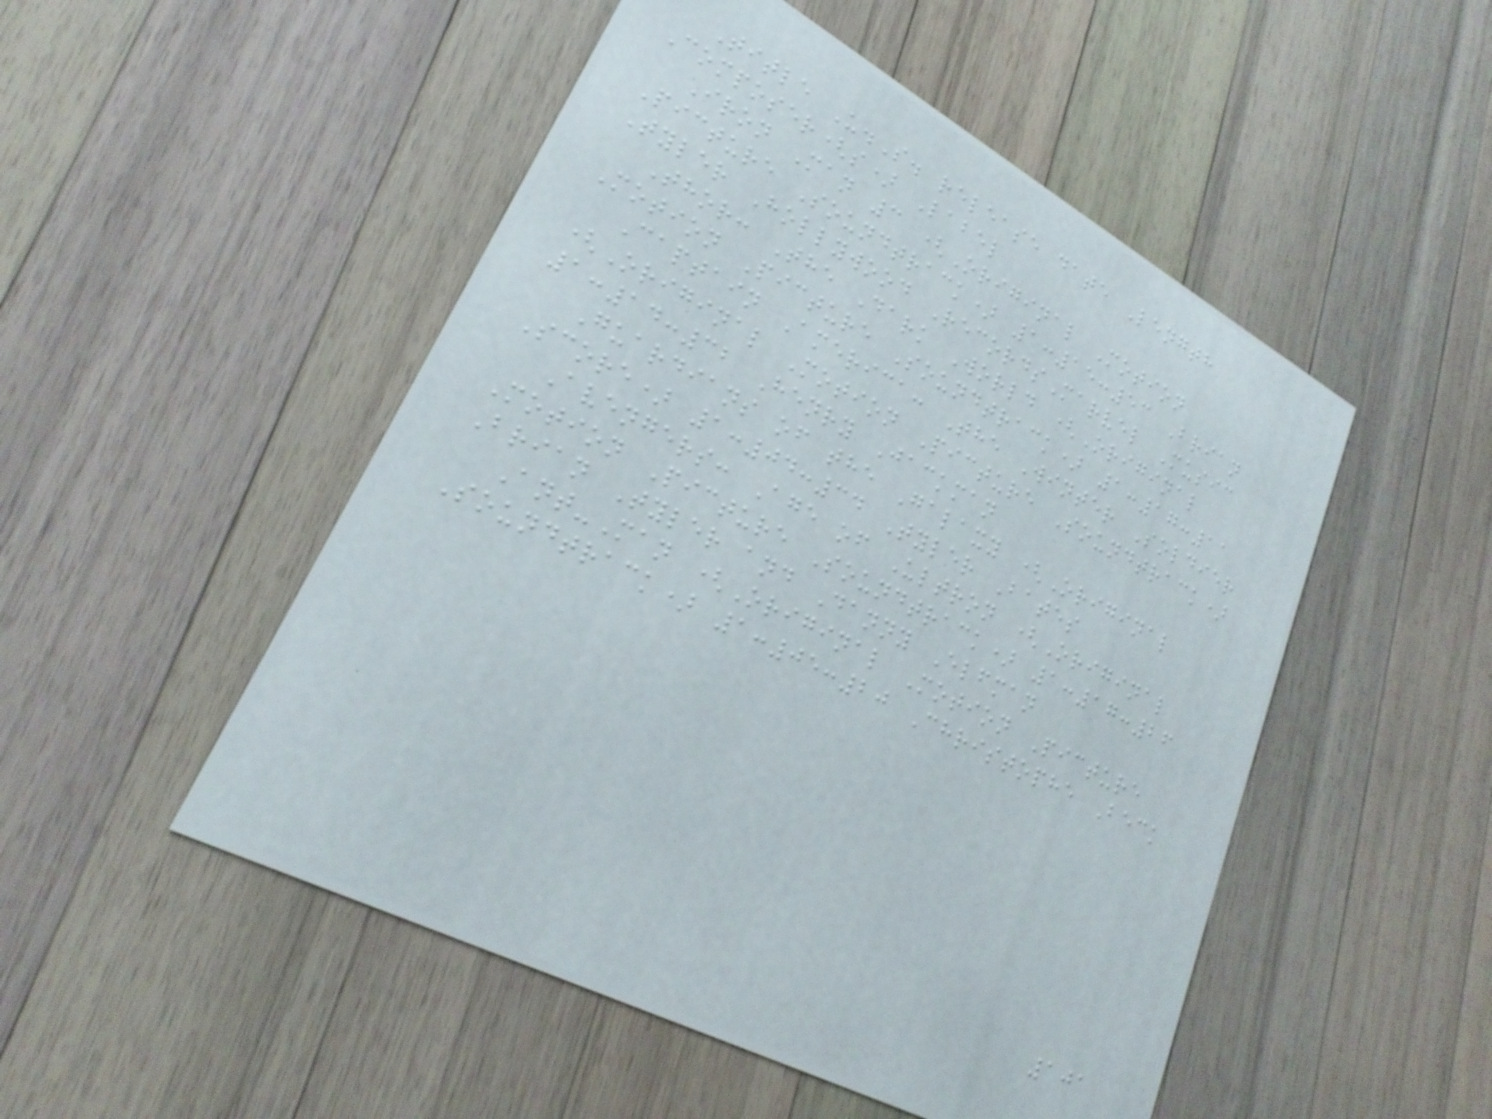Title U.S. release date Length
Composer(s) Label
Iron Man 3 (Original Motion
Picture Soundtrack) 1:15:53 Brian
Tyler Hollywood RecordsMarvel Music
Thor: The Dark World (Original
Motion Picture Soundtrack) 1:17:11
Captain America: The Winter Soldier
(Original Motion Picture Soundtrack)
1:14:32 Henry Jackman
Guardians of the Galaxy (Original
Score) 1:04:34 Tyler Bates
Avengers: Age of Ultron (Original
Motion Picture Soundtrack) 1:17:26
Brian Tyler and Danny Elfman
Ant-Man (Original Motion Picture
Soundtrack) 1:05:20 Christophe Beck
101
